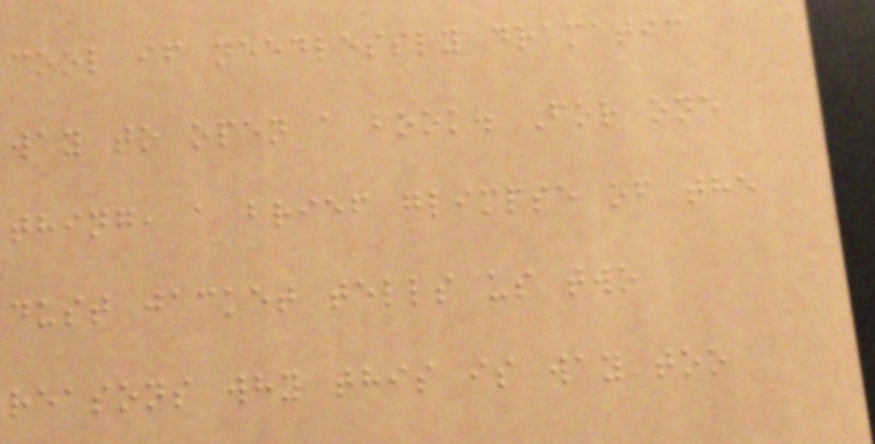cool if needlessly dramatic
way to open a book. For one
thing, a brief glimpse of the
dust jacket tells us two
reasons why this is way too
